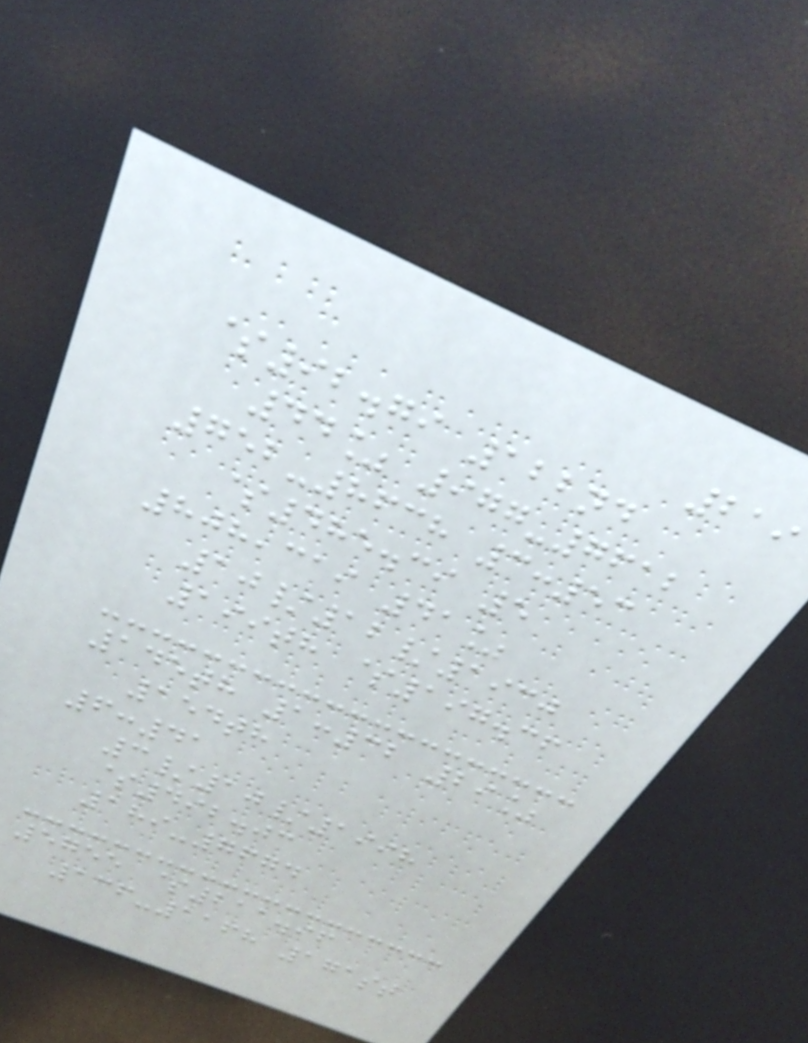219
$92.79 122nd
44% 977-7612
752-8638 3:53
$485.39 5
808,319 41%
10/12/1930
199th $197.36
145th 1:32 29%
154th
6:41
3/10/1998
$492.03
189-7674
5755 $211.96
136-1168 171st
